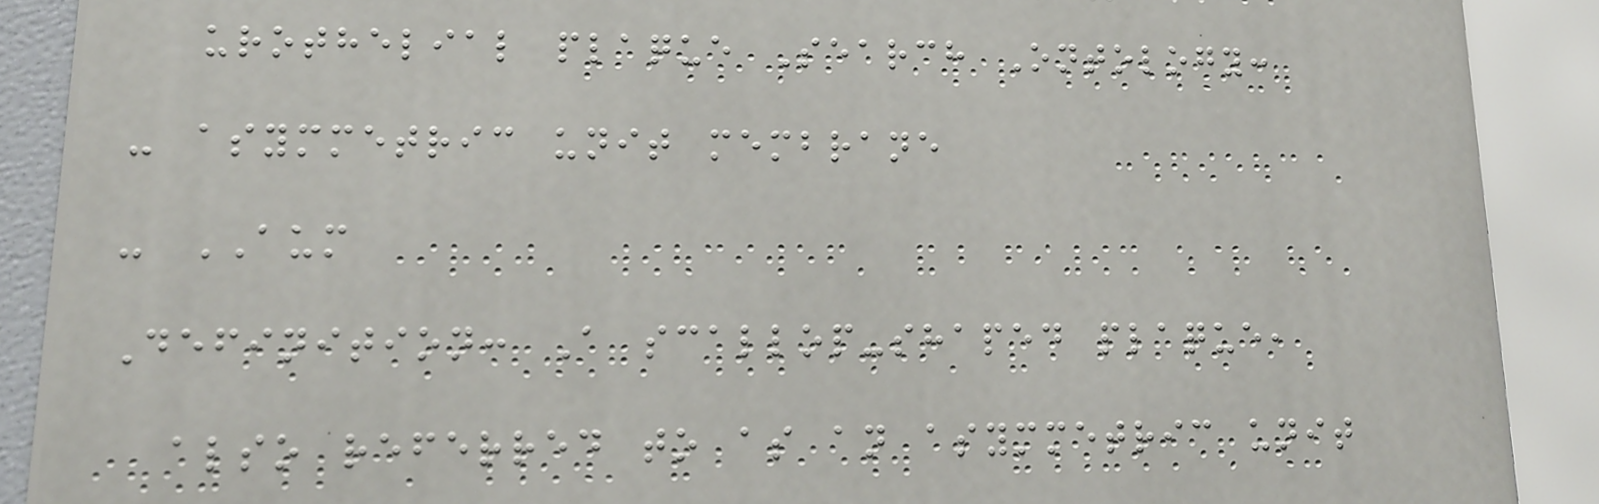urothelial plaque Search Ontology:
- asymmetric unit membrane
- AUM
Definition: A scallop-shaped plaque,
also referred to as an asymmetric unit
